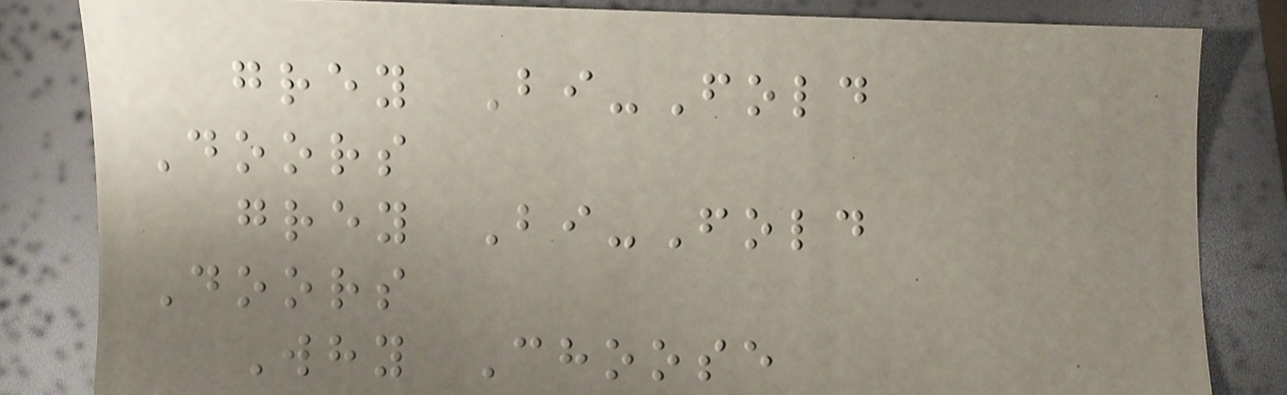grey Bi-Fold
Doors
grey Bi-Fold
Doors
Why Choose
